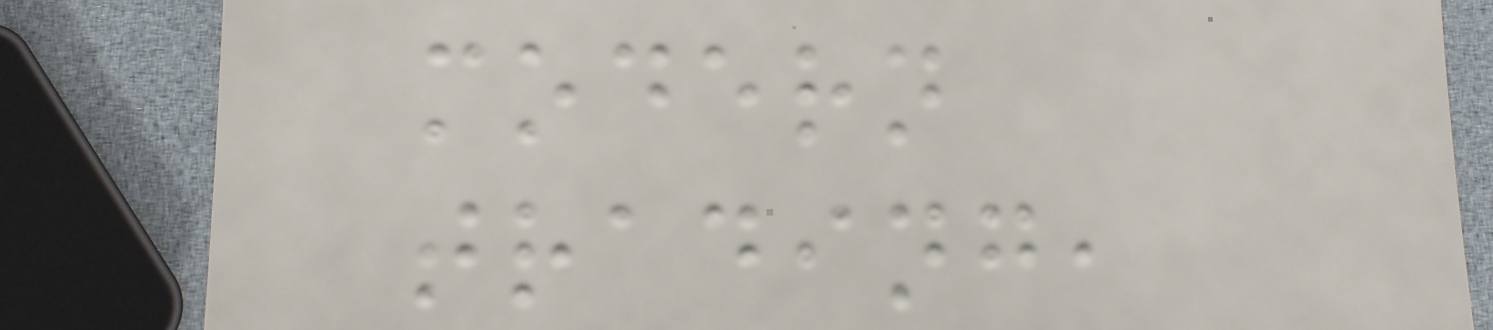modern
trading,
